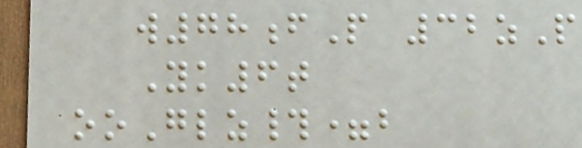w78fP 32zP
Yk6t
ooGlz#=b
